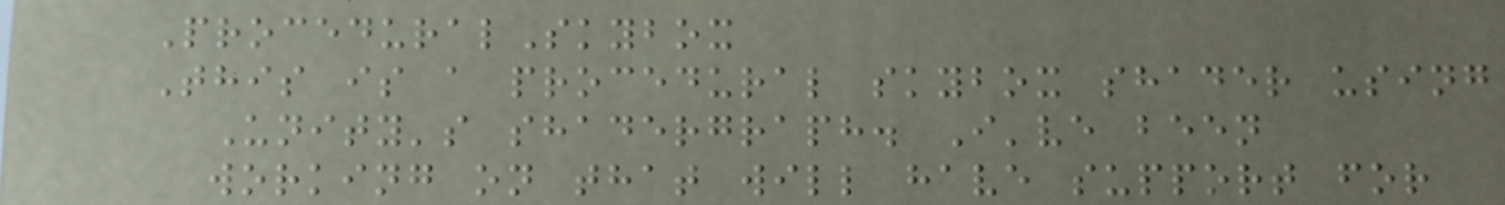ProceduralSkybox
This is a procedural skybox shader using
Unity's shadergraph. I've been
working on that will have support for
